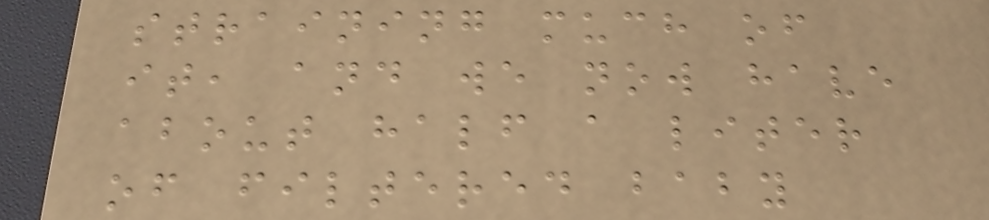straining much of
it, and we now have
about half a liter
of filtered baby
